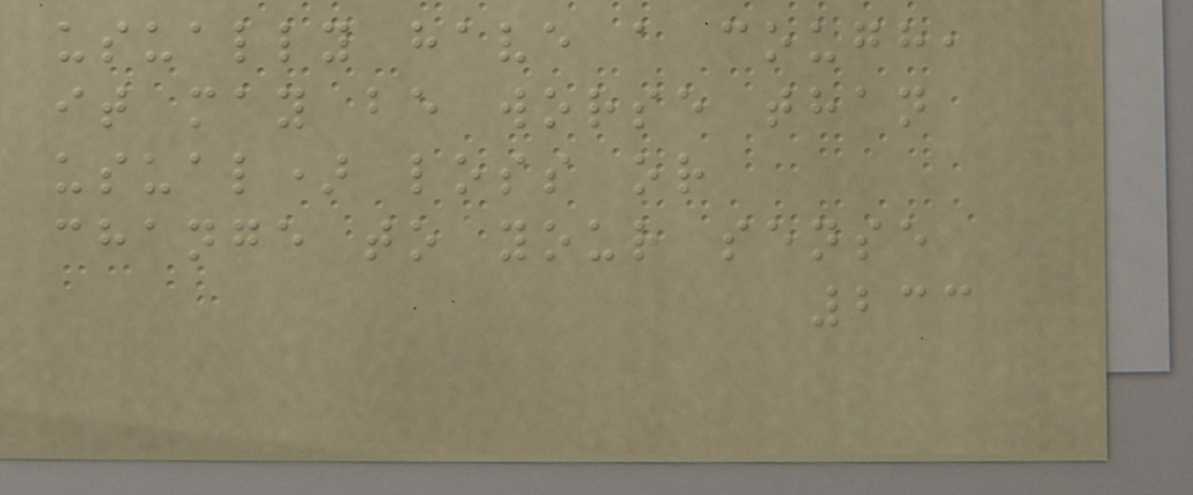usually have a cough,
it may be worse than
usual) loss or
change to your sense
233
